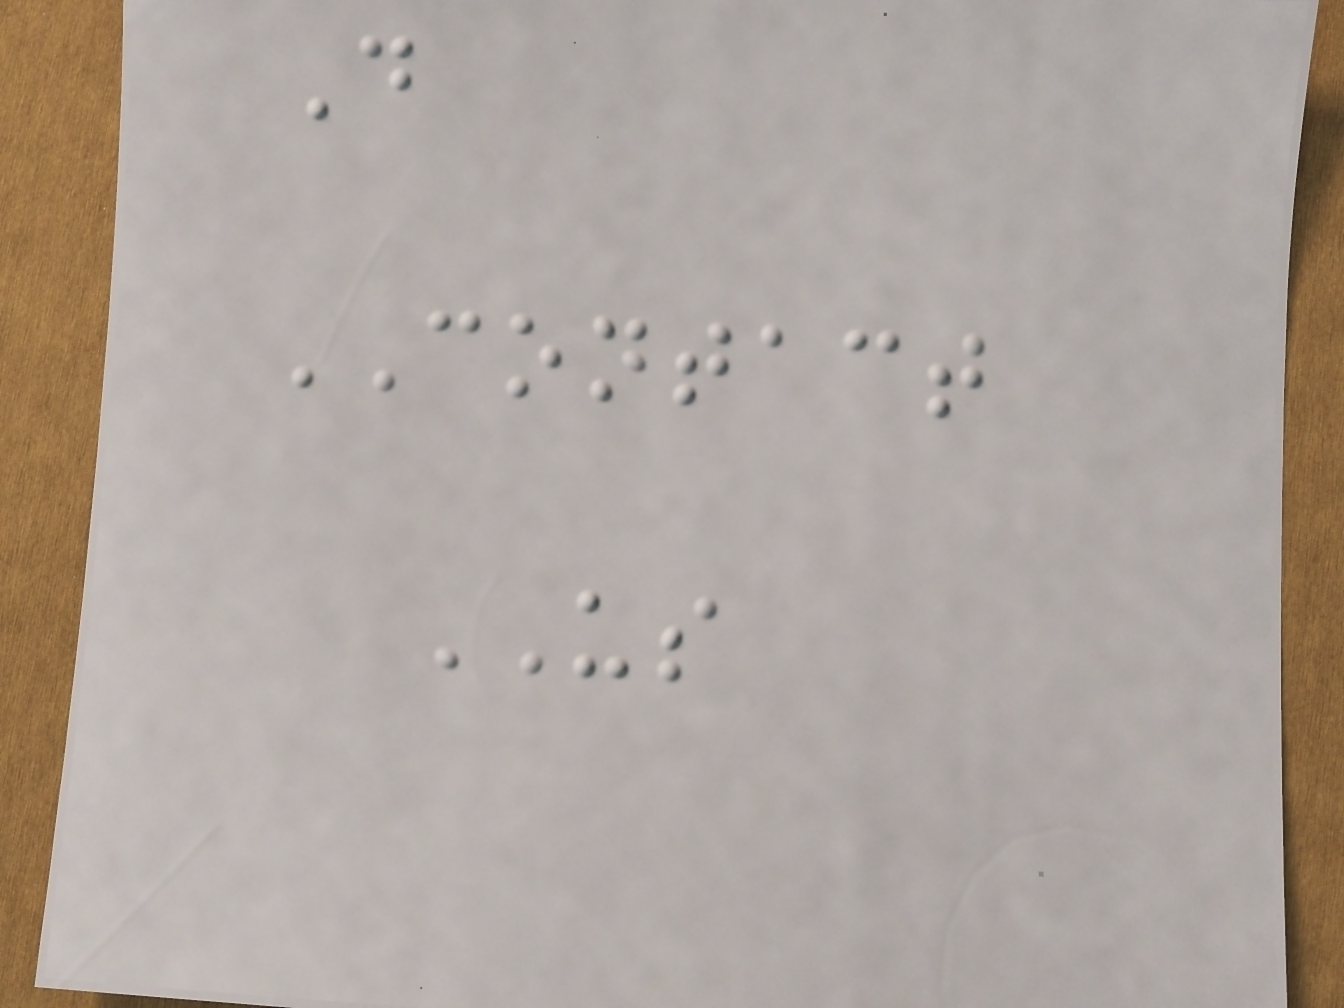D
CONTACT
US
